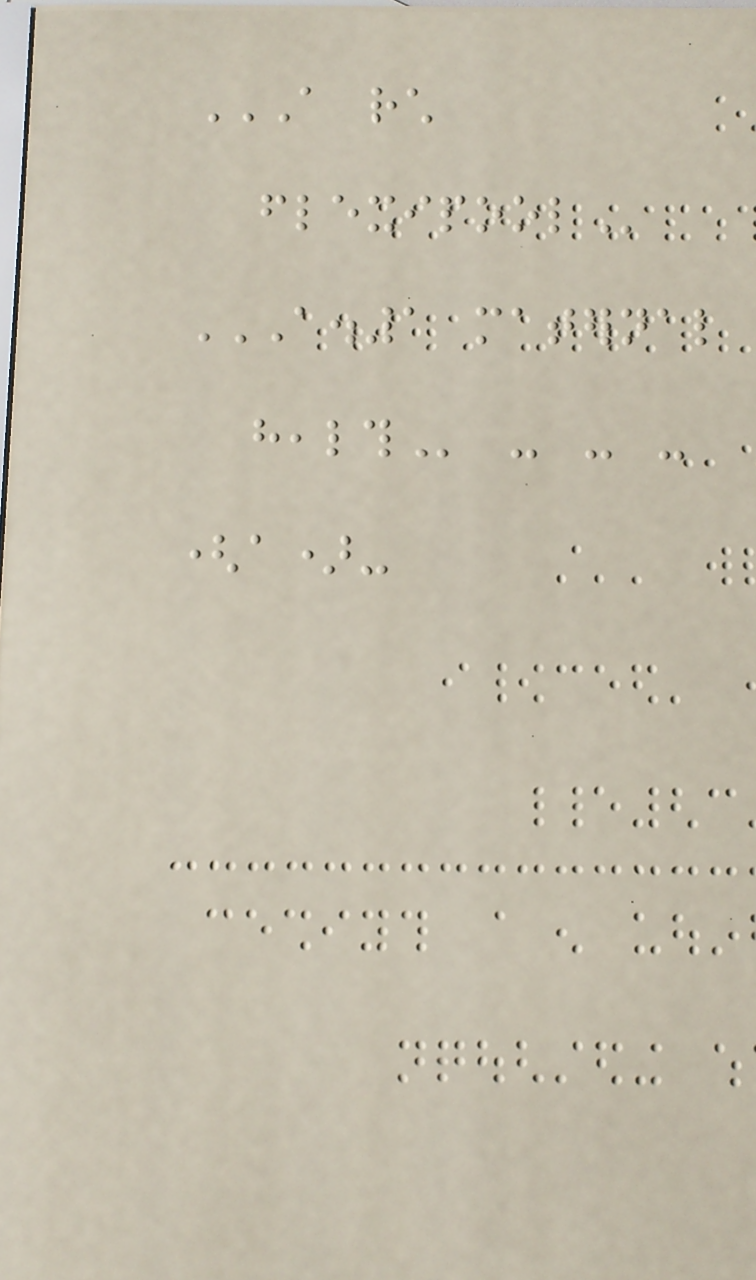A RCH
FLEXIPOOL
A.1 MATERNAL
HEALTH - - -
(a)-
